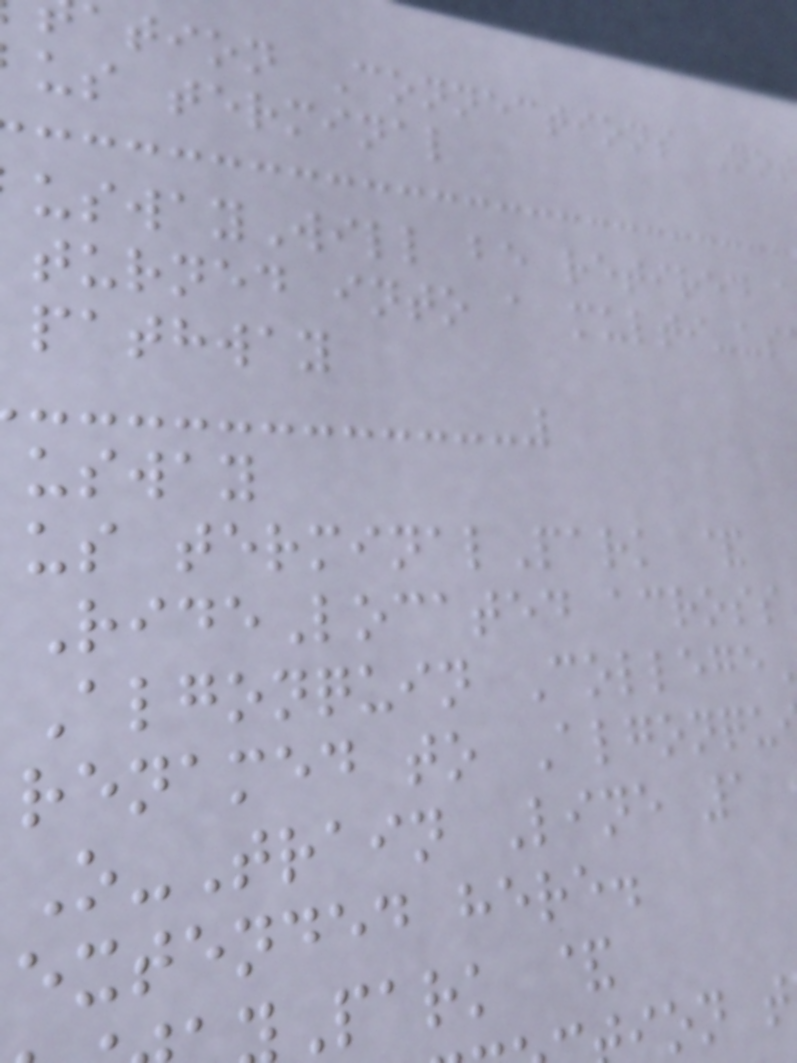ation Connections Not
us terminal
uswayWill be retired
turned into a multi-us
pathway
usway
us terminalPark &
RideLocated across
Algonquin College
renamed to Algonqu
O-Train Line 1
extended here.
Park &
